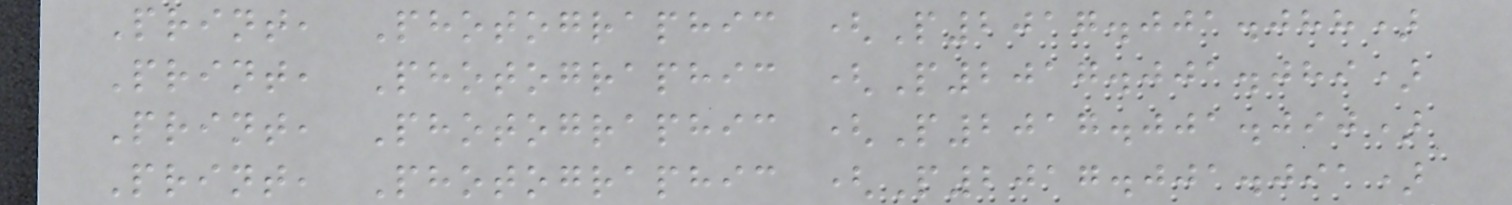Print, Photographic (P2017.001.088)
Print, Photographic (P2017.001.089)
Print, Photographic (P2017.001.090)
Print, Photographic (P2017.001.091)
